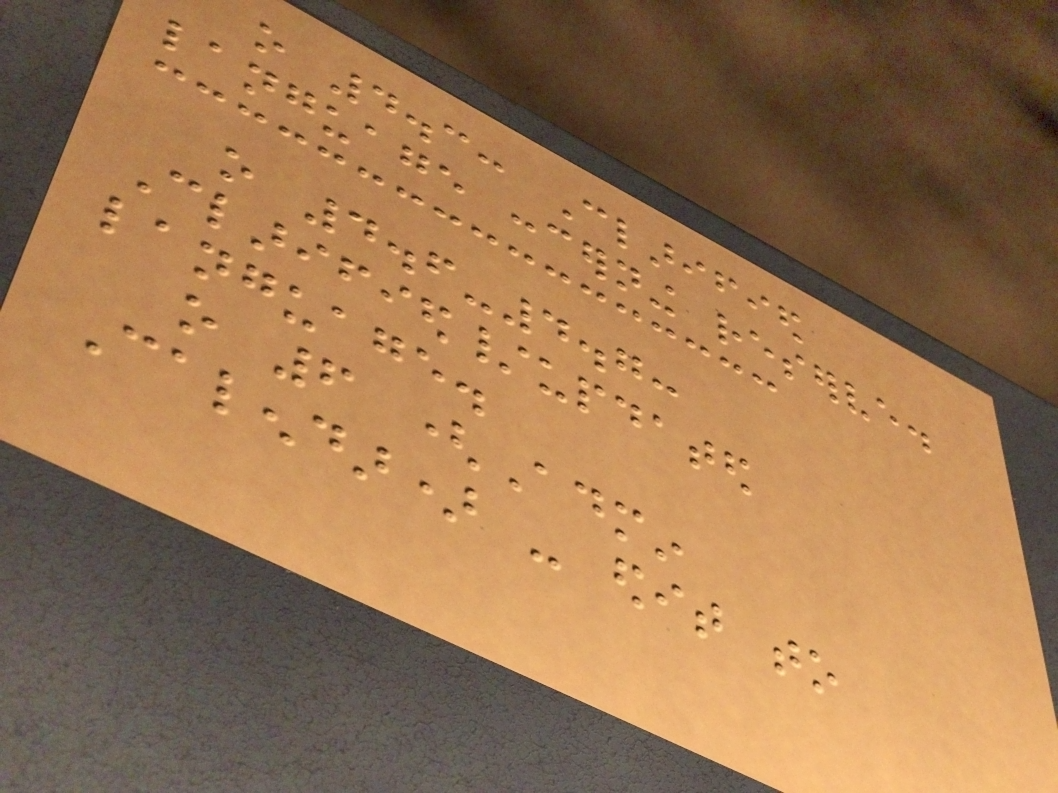o 4.3: Clarified
language concerning reserve.
o 4.6-4.7:
Clarified/updated
language.
o 6 (Admin
Calendar) - edit to
